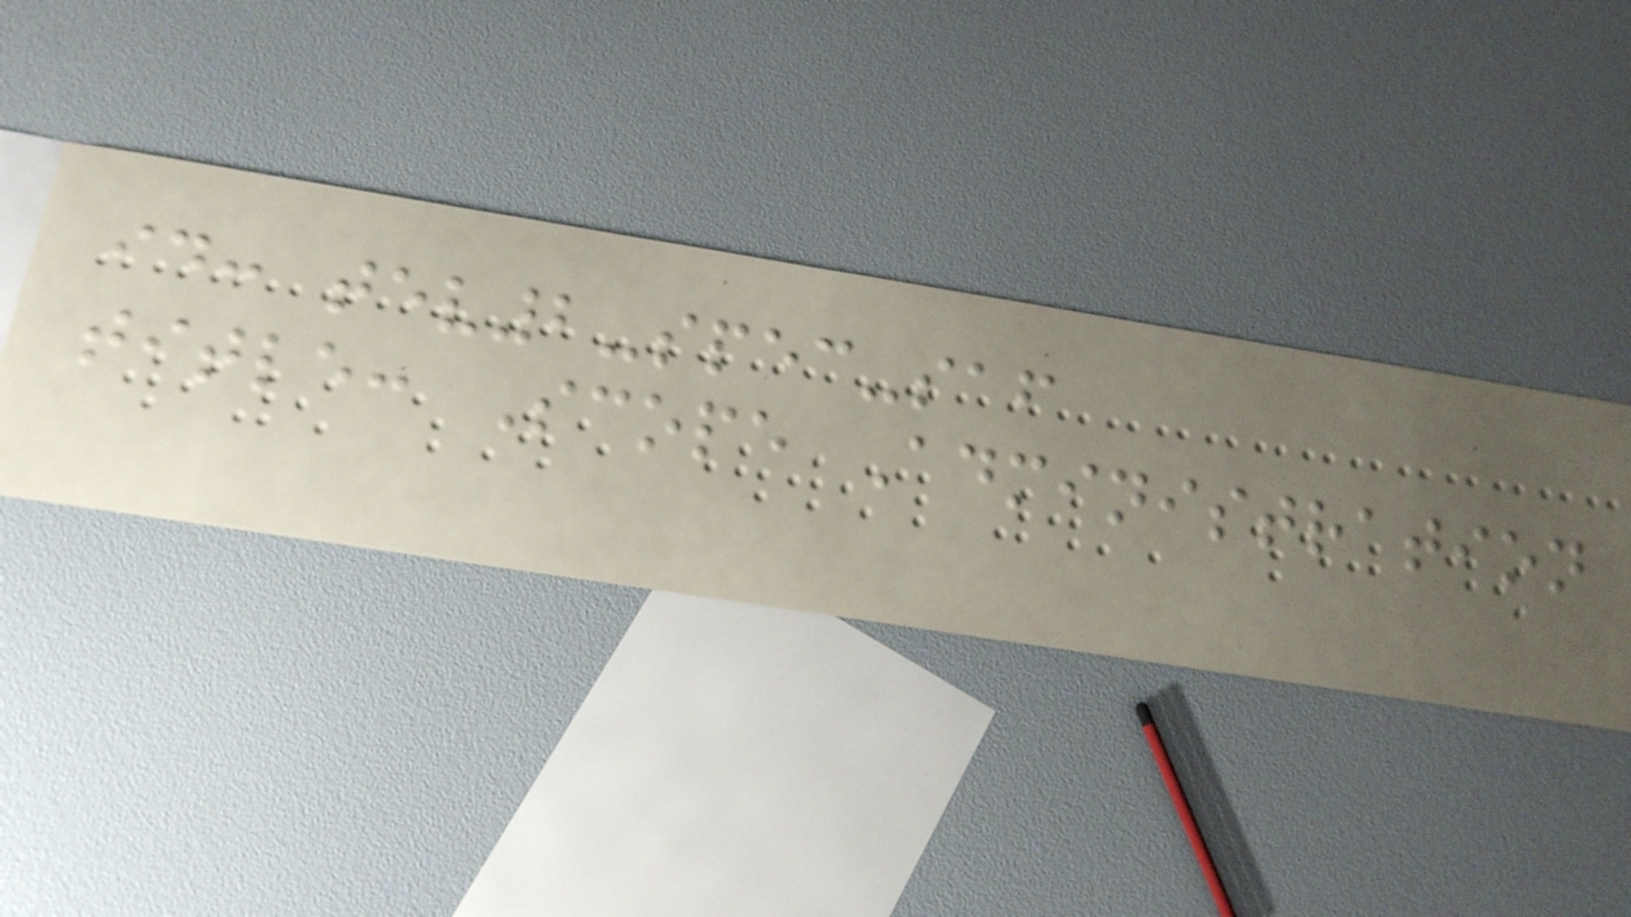id: tev2-spec-saf
title: Scope Administration
